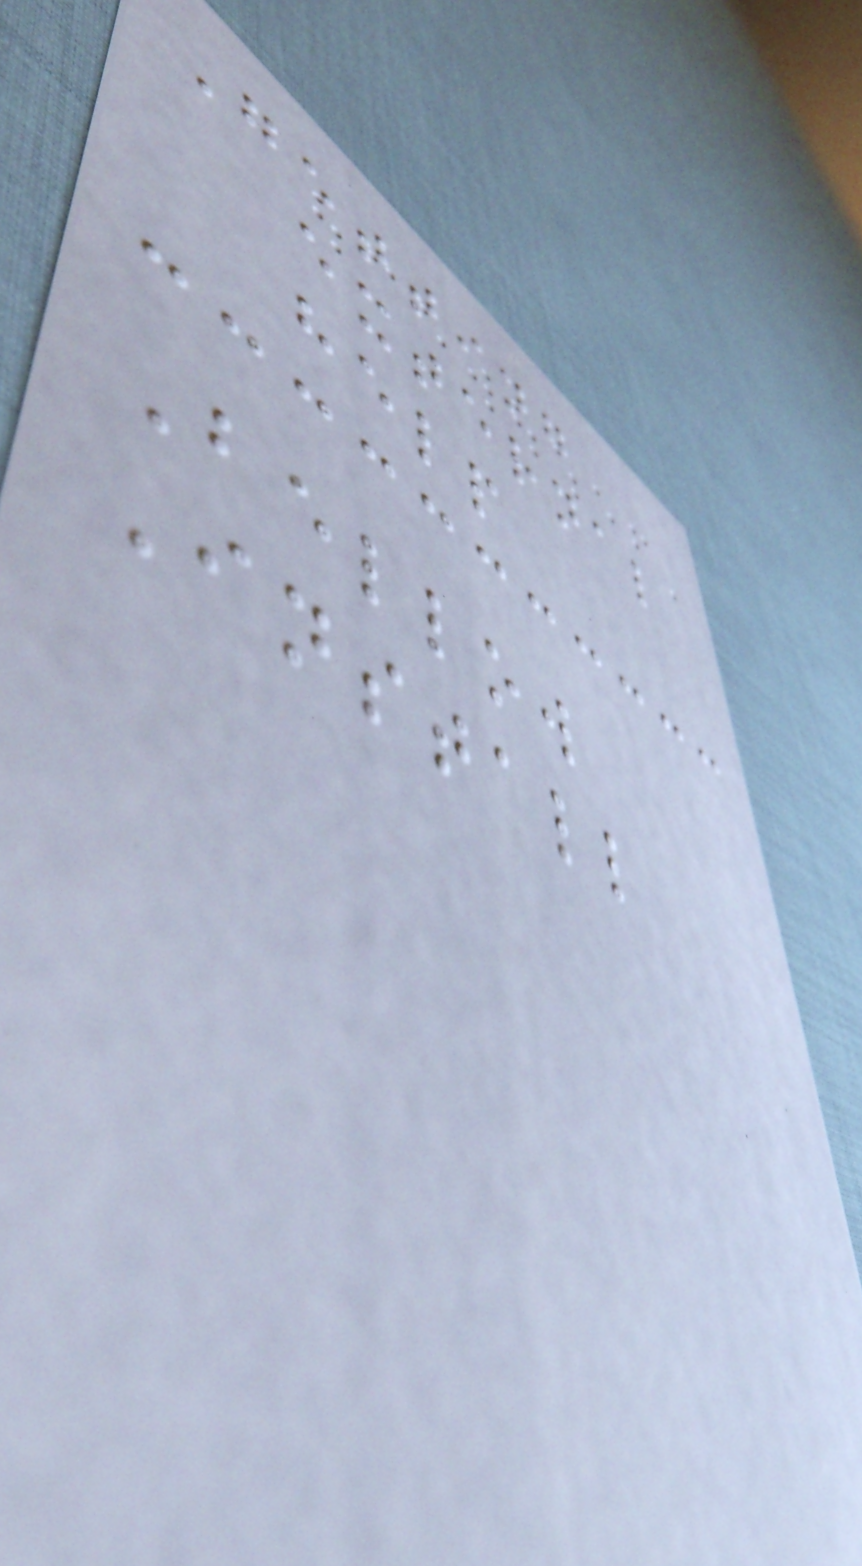Getting
external
help
Bellow
Install
